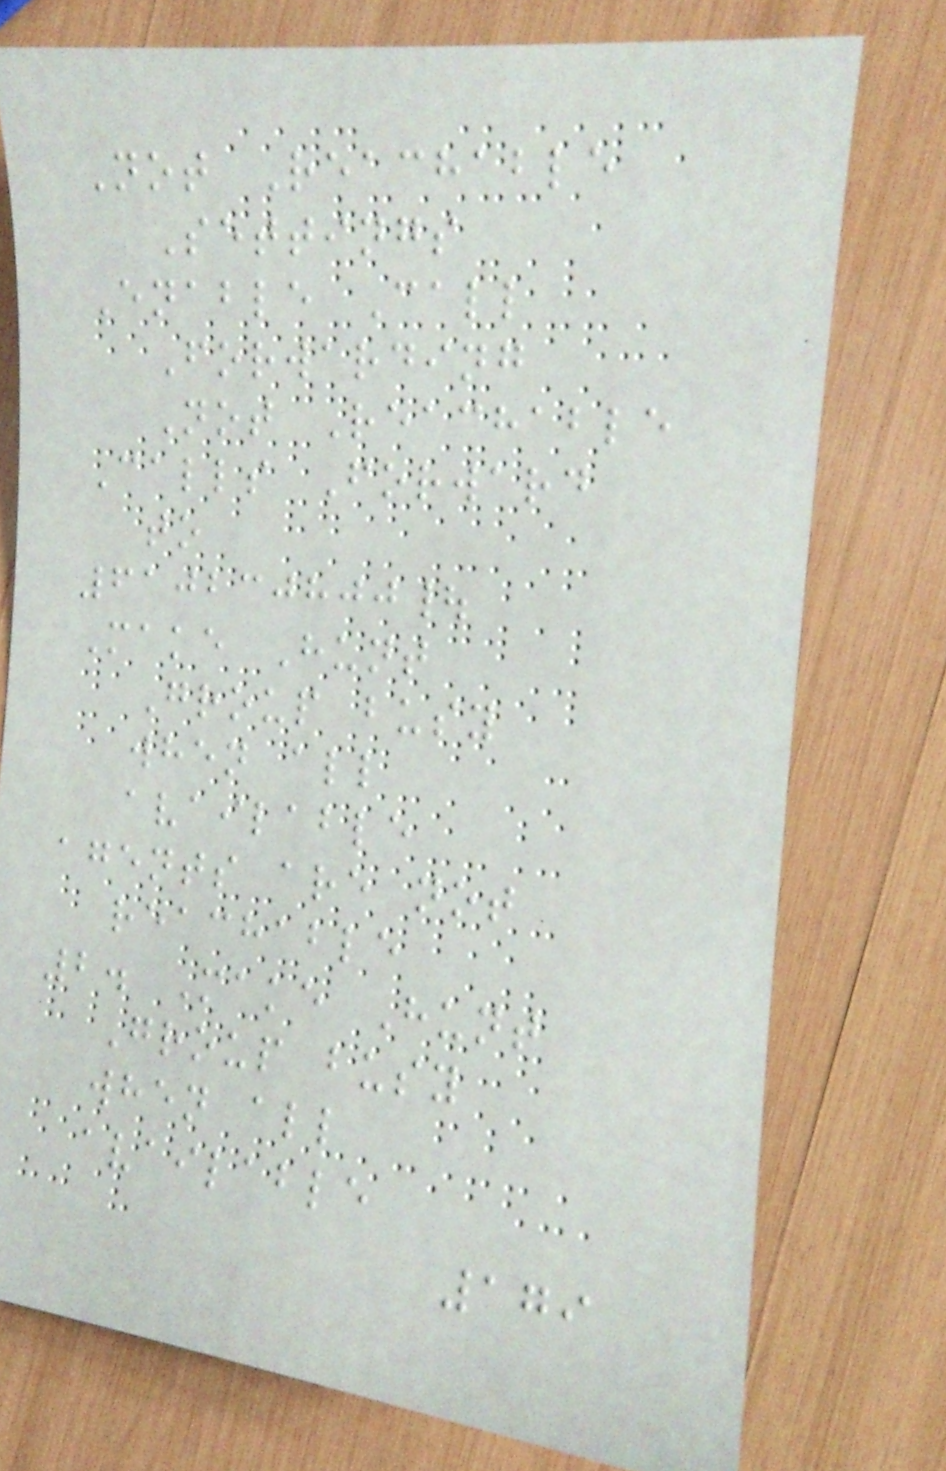Not Reachable
Settings
Enable Call
Forwarding
Not Reachable
Calls Forward
to
610230800|
Make Hunt
Group busy
when all
available
agents are not
reachable
2. Make Hunt
Group busy
when all
available
179
